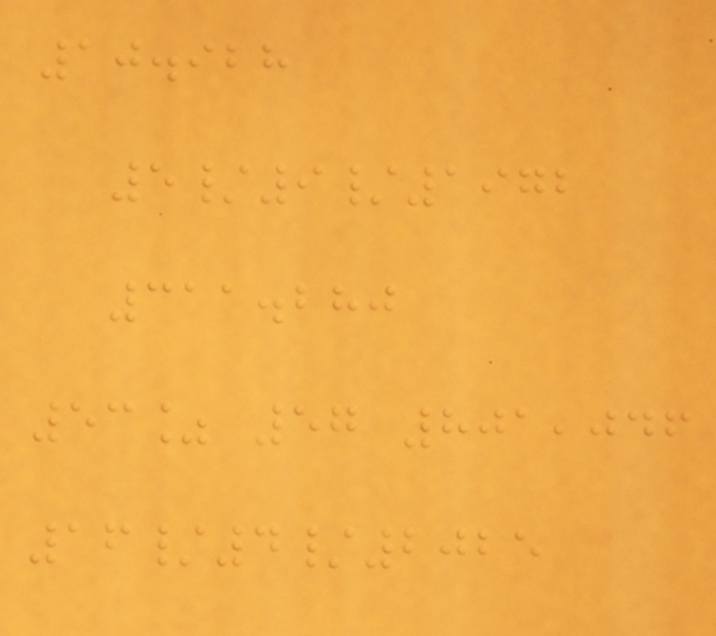10.928
5/9/1972
311.280
53% 57 801,046
16/4/2025
